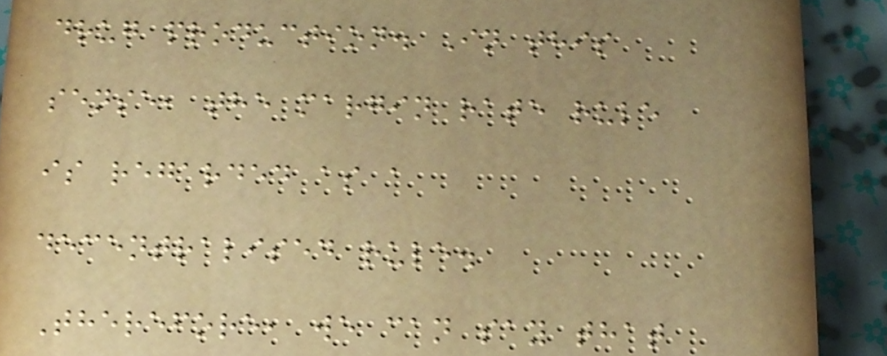drug production. In this
sense, the margin rate rule
is regarded as a
decentralised rule.
Therefore, we can say that
